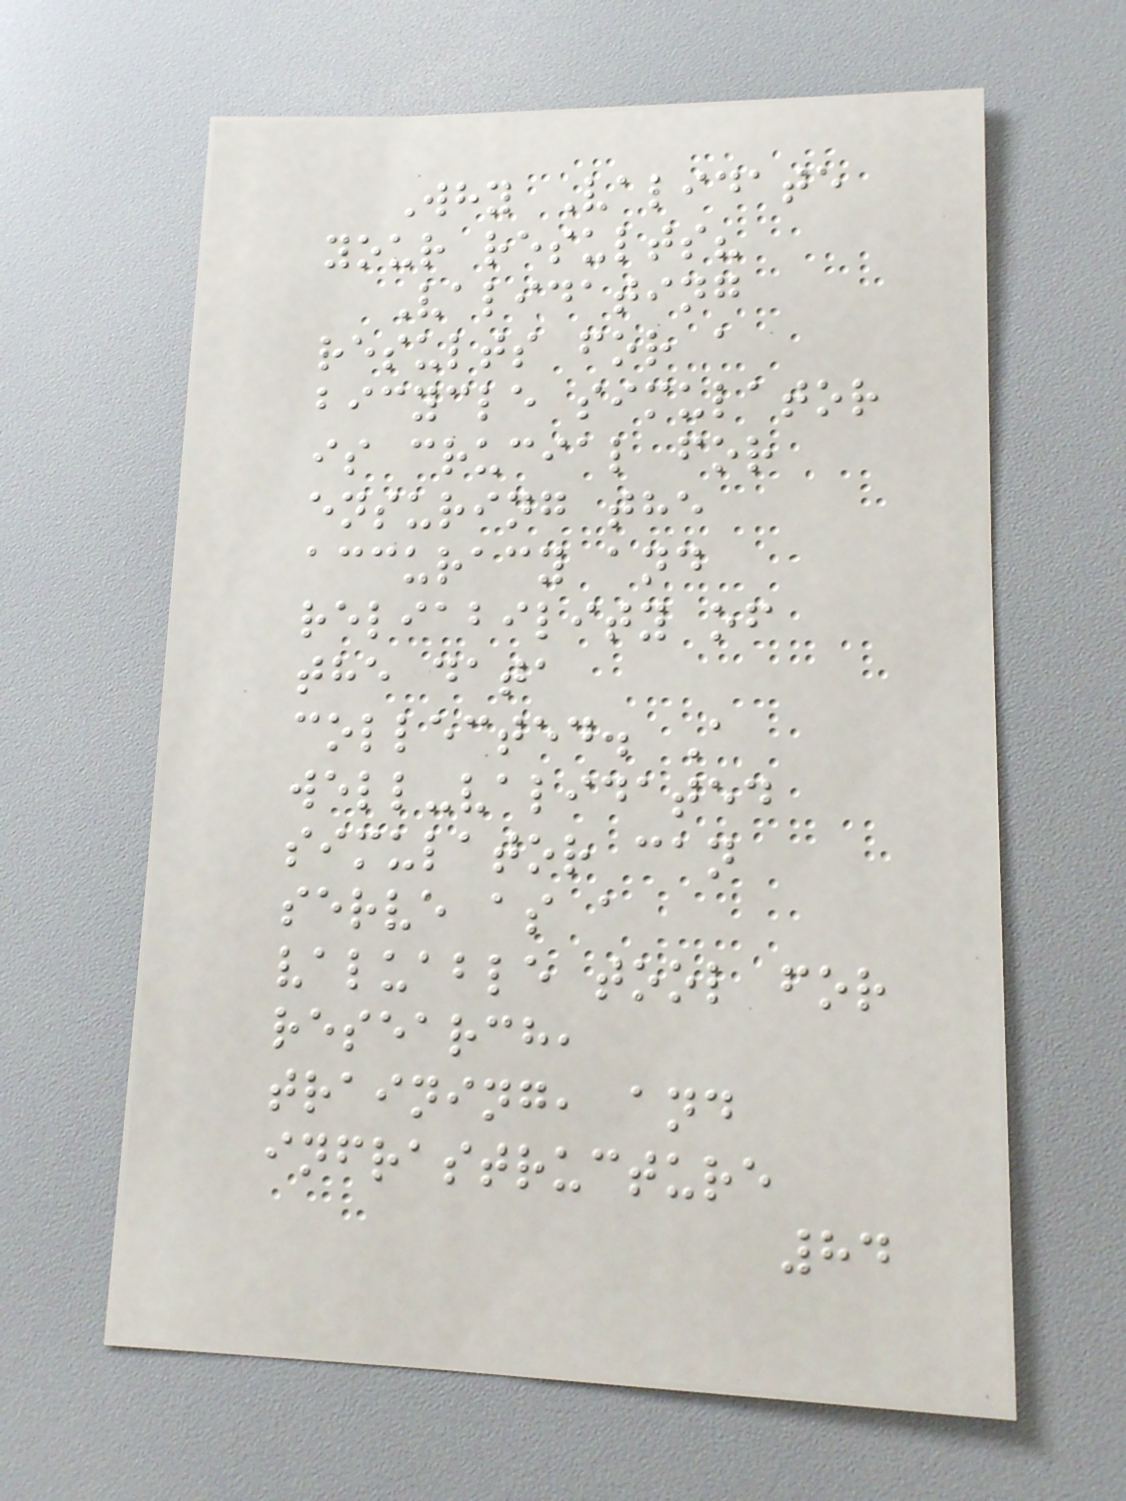Why Validate
your results?
Validating
results for a
bicycle simulator
is crucial for
ensuring the
accuracy and
reliability of
the data
collected. A
well-validated
simulator can
serve as a
valuable tool for
research,
training, and
infrastructure
84
